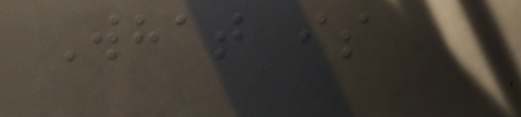What is
